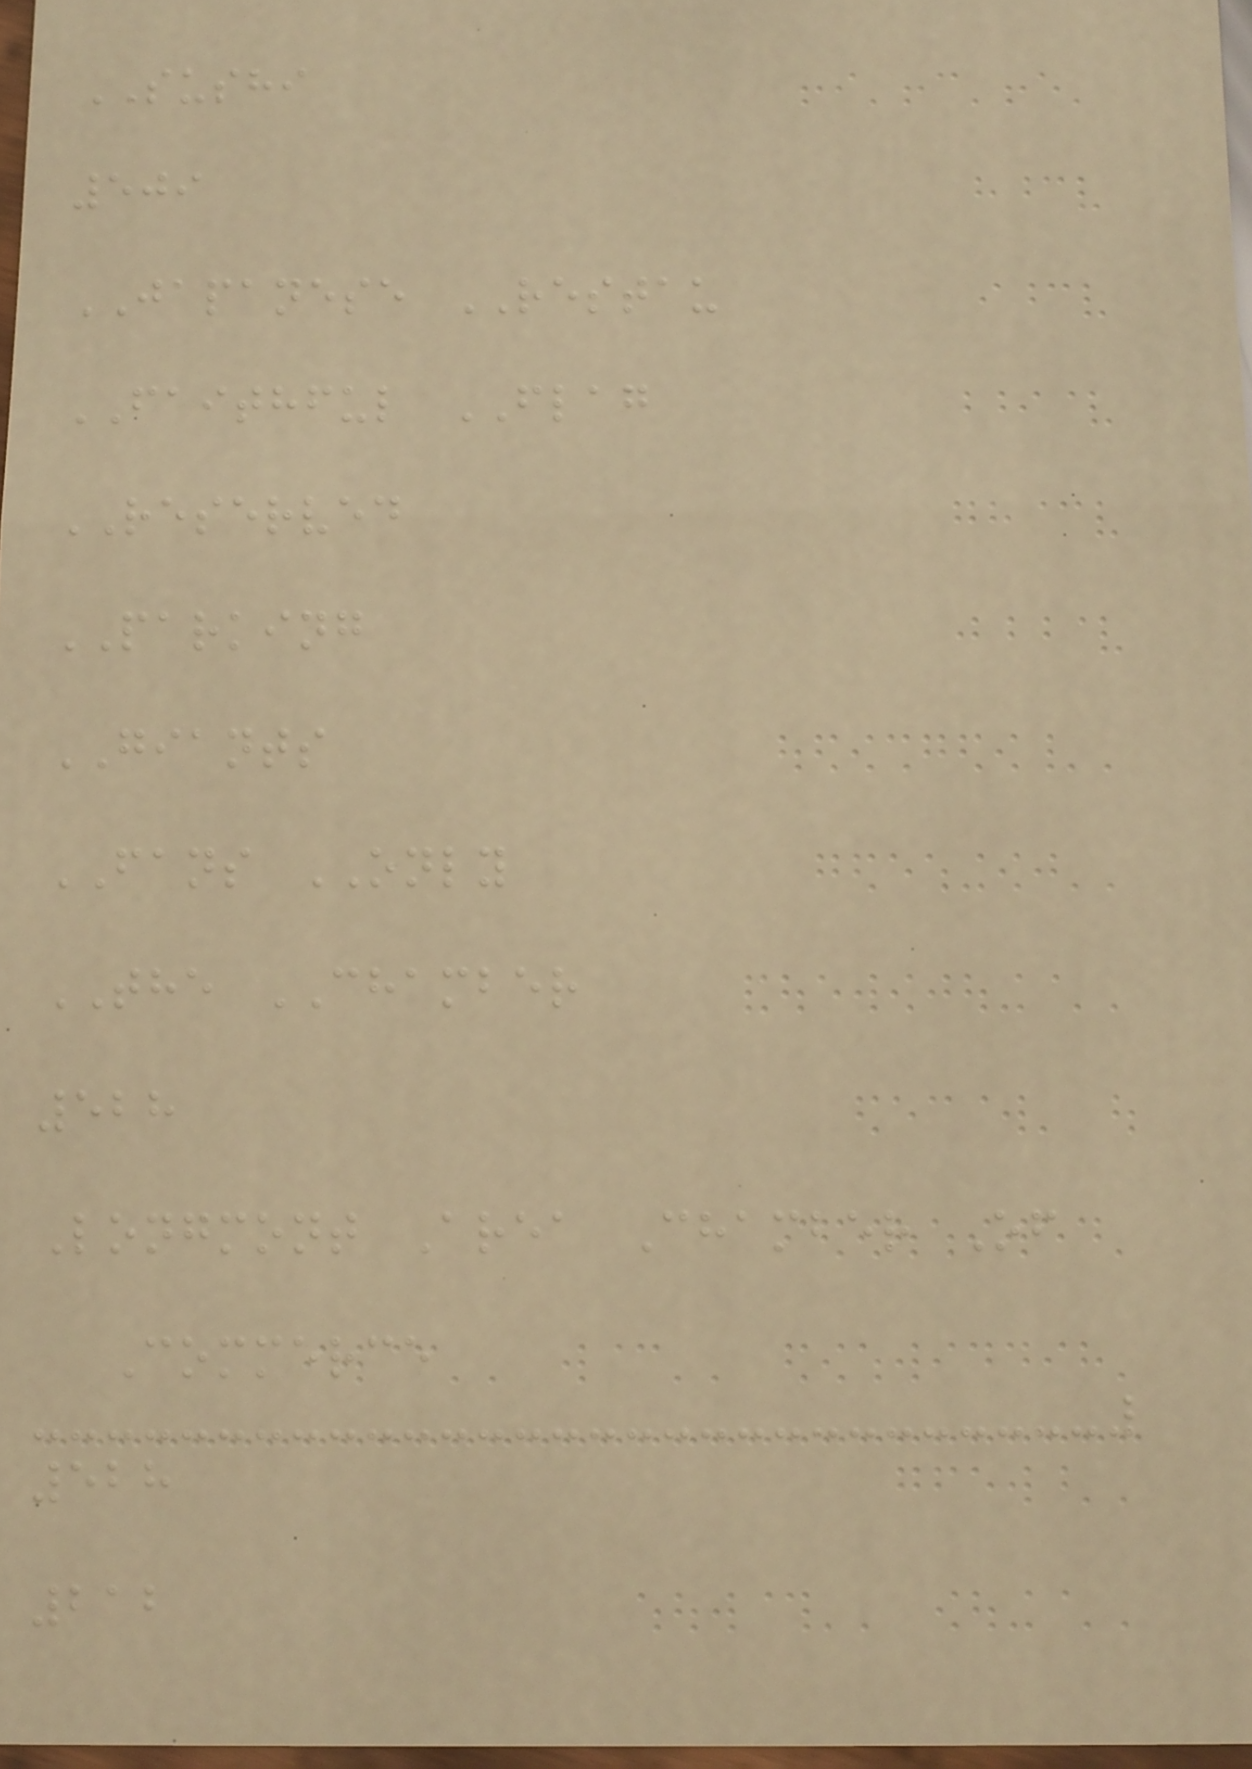SUSHI
509
JAPANESE RESTAU
FAITHFUL FLAG
RESERVED
PARKING
GIANTS
FANS ONLY
THE CHAMBER
528
Longmont Area Chamber Of
Commerce
528
212
